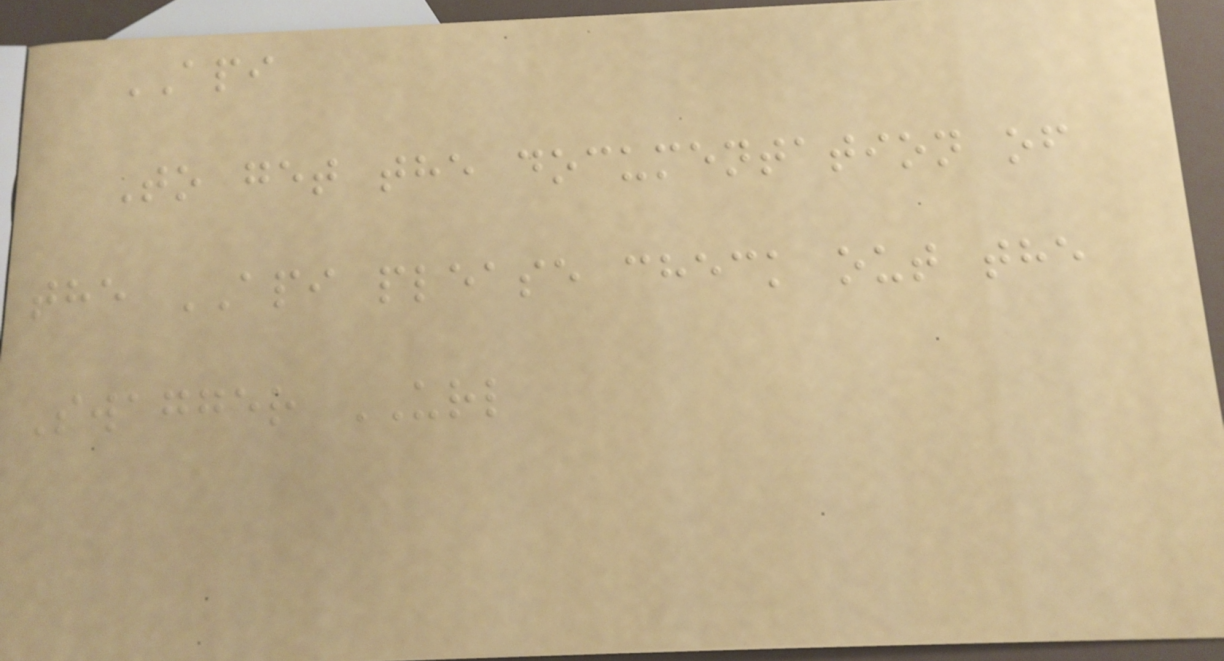API
To get the documentation of
the API please check out the
Swagger URL
